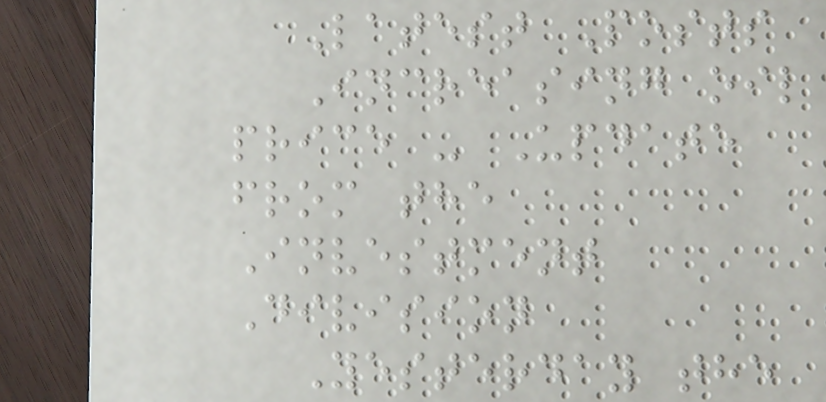Latest Posts
Increasing oil
price - Update
from the
Investment
Division
Yesterday the
